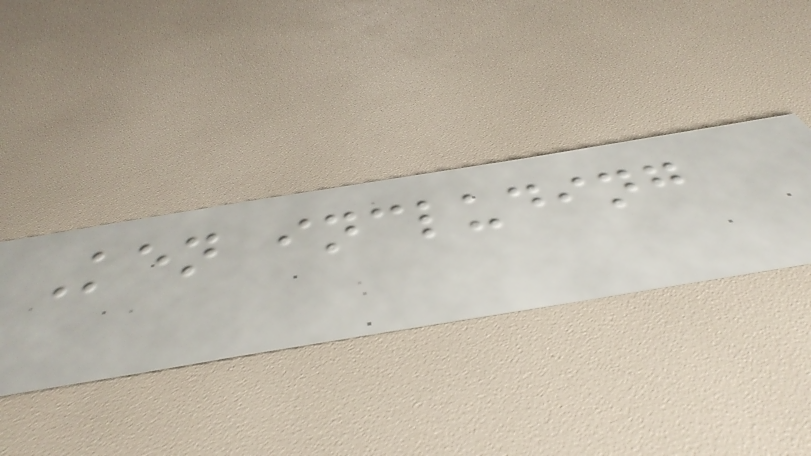Ken including
